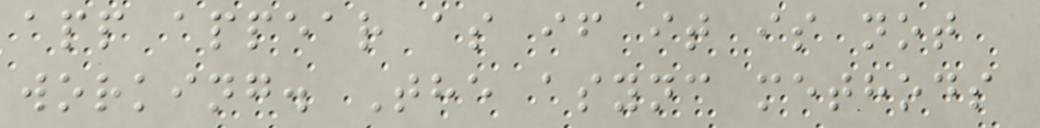app appear as if it is not
working. The async methods
